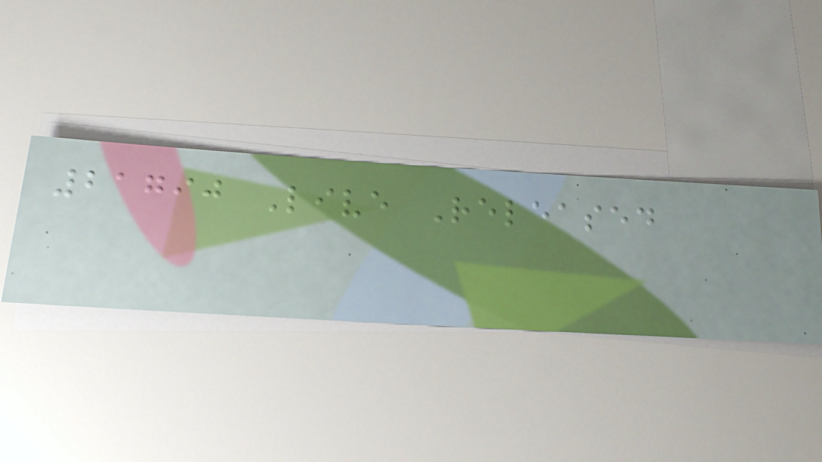21790 Live Released
